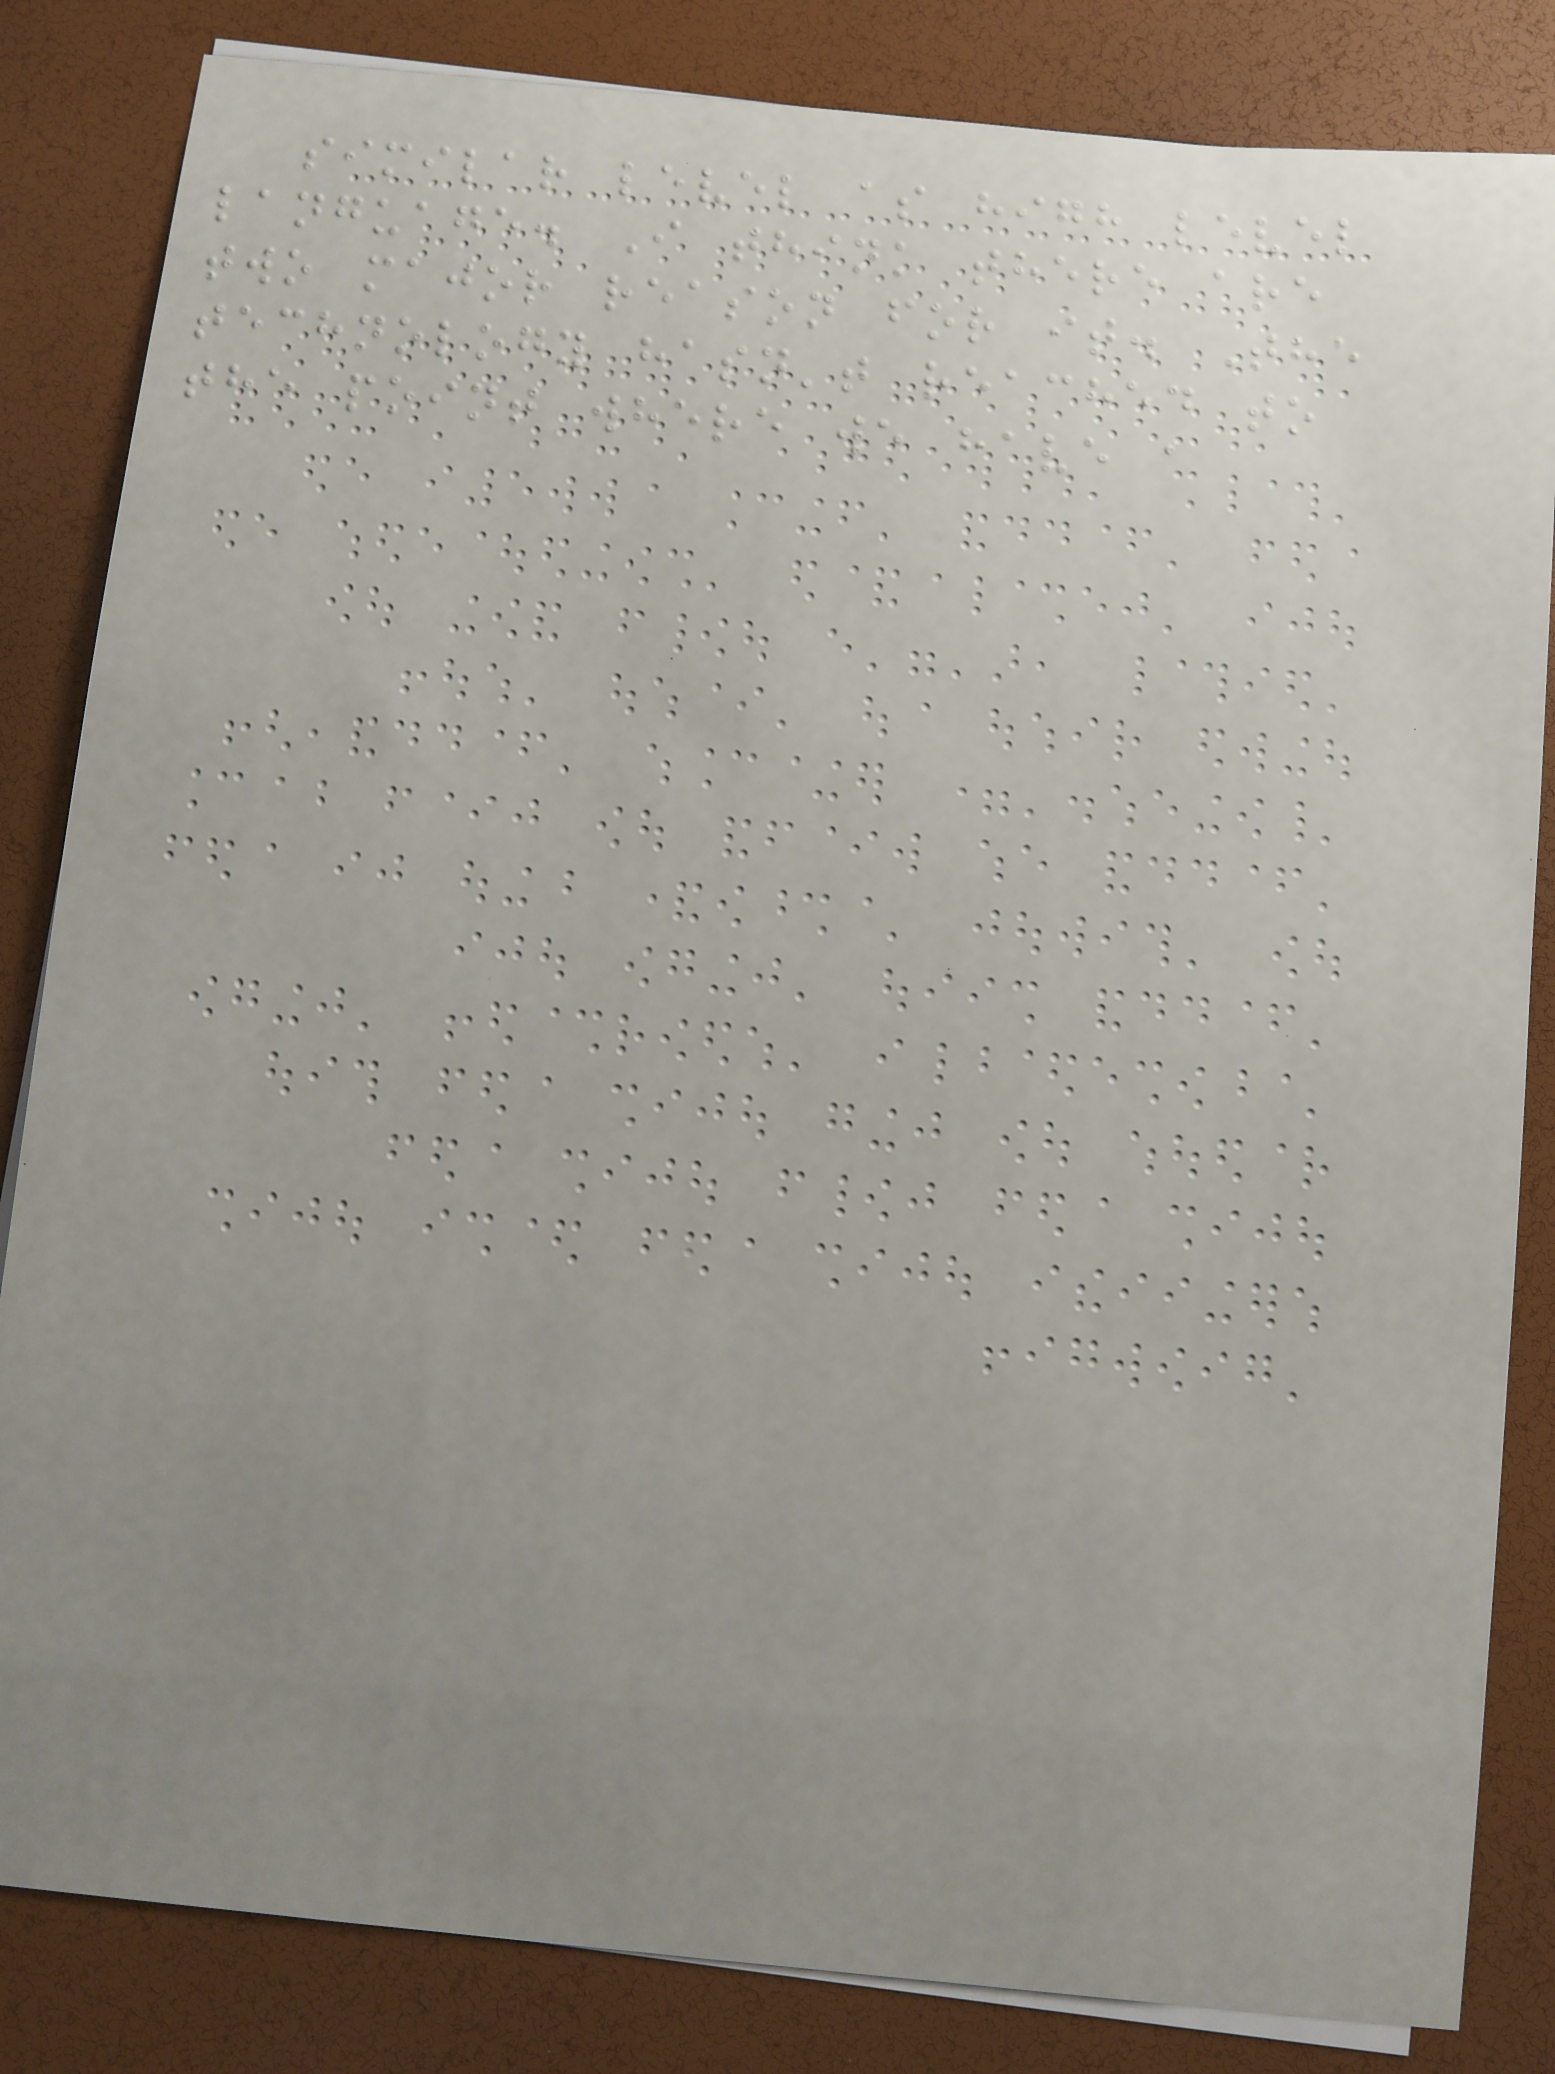similar level as high level
language. I think there are
two major reason for it. The
technology hasn't reached to
the point where we have a
